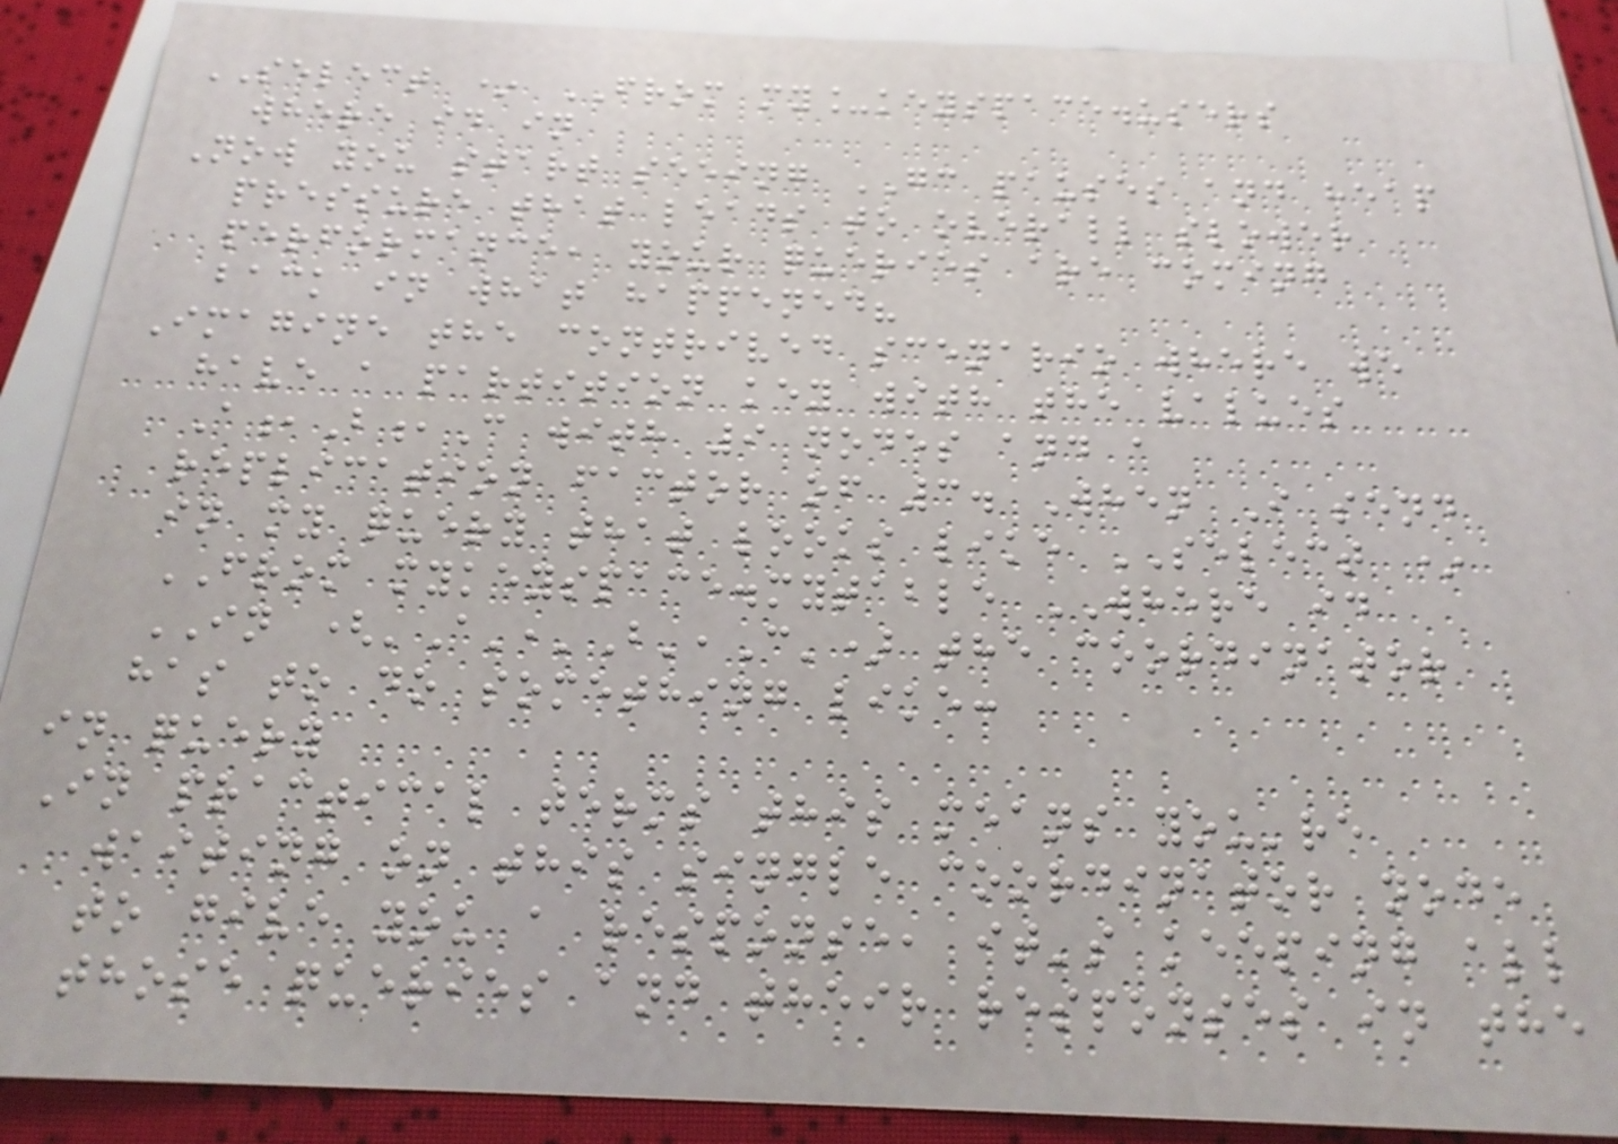SELECT * FROM my_keyspace.users
where id in
Now you start seeing GC pauses and heap
pressure that leads to overall slower
performance, your queries are coming
back in what happened?
Imagine the contrived scenario where we
have a partition key with the values
A,B,C with 9 nodes and a
replication factor of 3. When I send
in my query that looks like SELECT *
FROM mykeyspace.mytable WHERE id
IN ('A','B',C') the coordinator
has to do something like:
in query
In practical terms this means you're
waiting on this single coordinator node
to give you a response, it's keeping all
those queries and their responses in the
